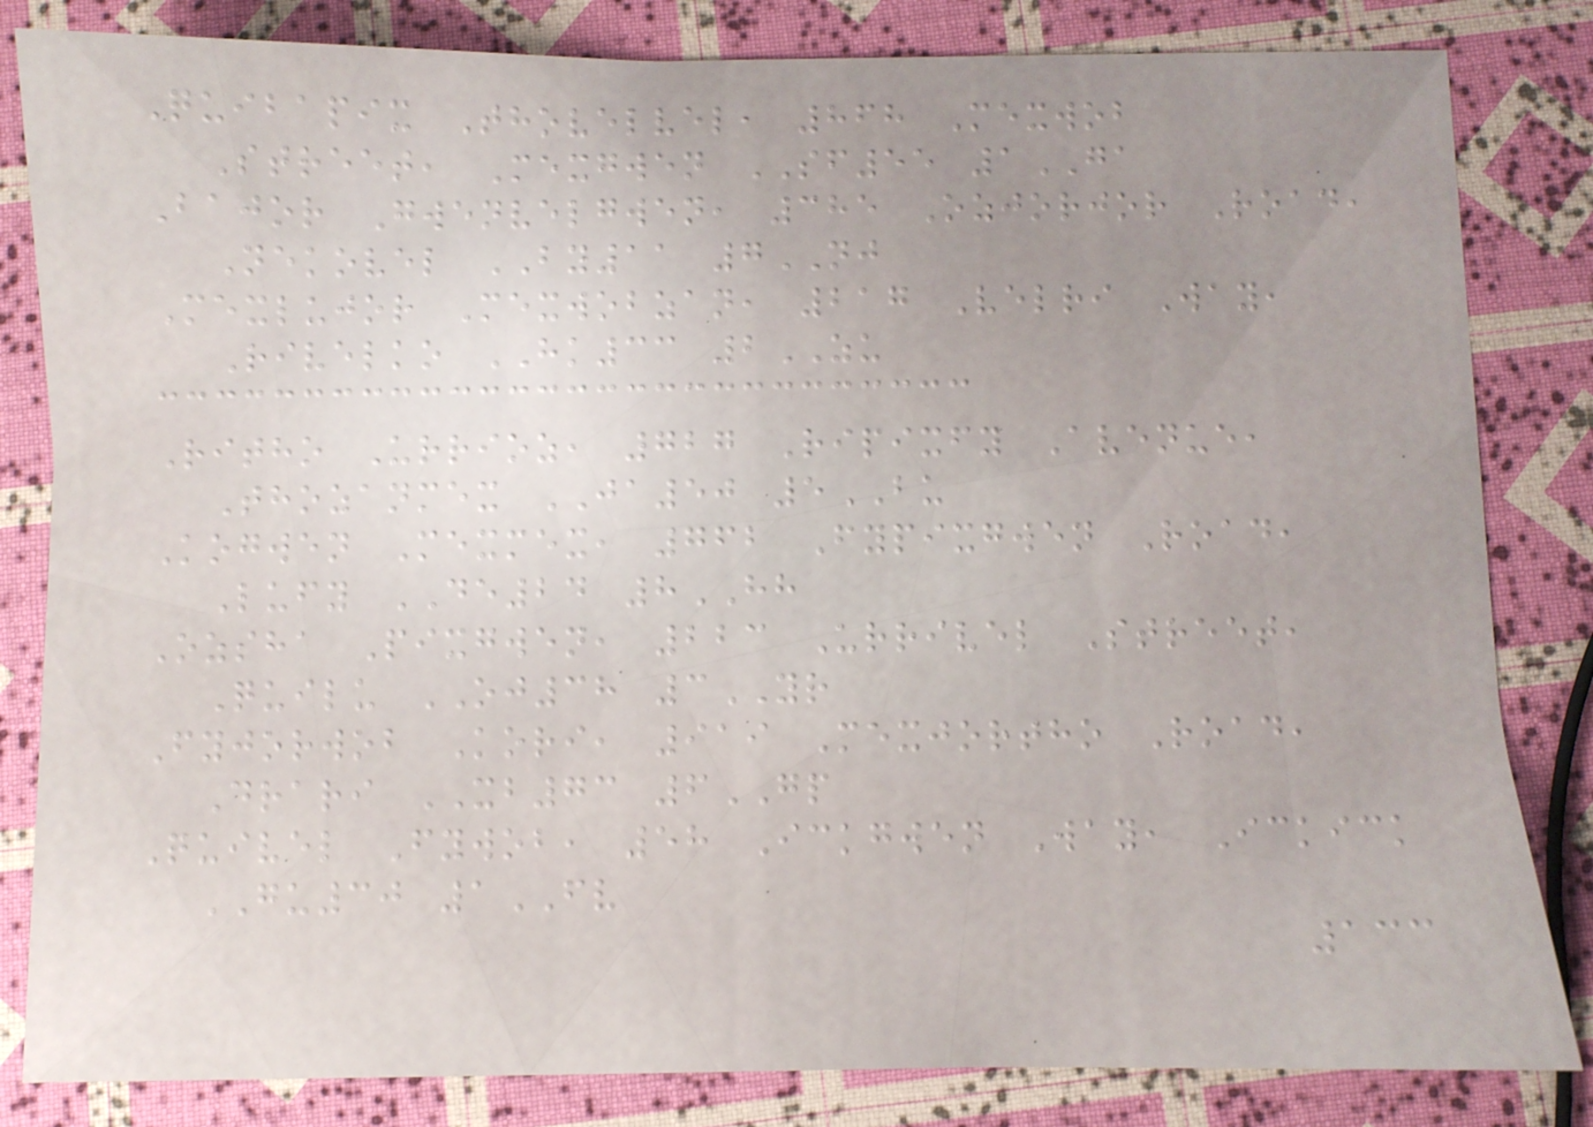Quibapix Thovelvel, 868 Mexwob
Street, Mexgwen SF55 1GA
Bajor Gwenvelgwen, 385 Ozjorjor Road,
Nekovel BY11 7NJ
Mexlujor Mexwobzan, 217 Velri Way,
Rivelko HK33 2ZU
Ritho Urrioz, 727 Ripixfy Avenue,
Thozanmex JA50 5BU
Kogwen Mexmex, 762 Fypixgwen Road,
Lufy DE24 8HH
Ozsha Pixgwen, 223 Urrivel Street,
Quilu OJ38 3YR
Fyjorwob Kori, 919 Mexjortho Road,
Drari XB73 6GP
Quivel Fywob, 58 Ickgwen Way, Ickick
GU30 1FV
133
